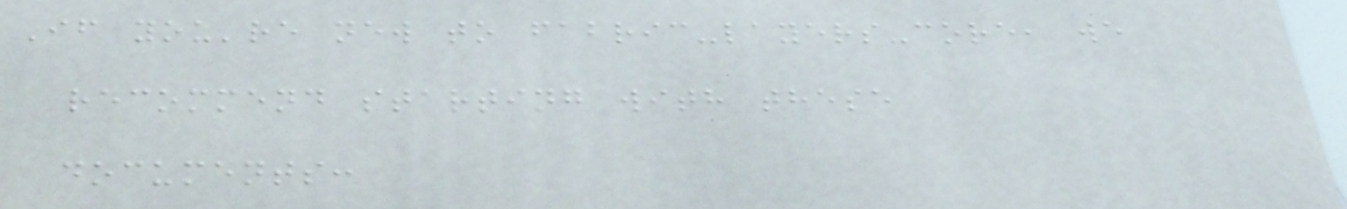If you're new to fabric-layers-core, we
recommend starting with these
documents:
